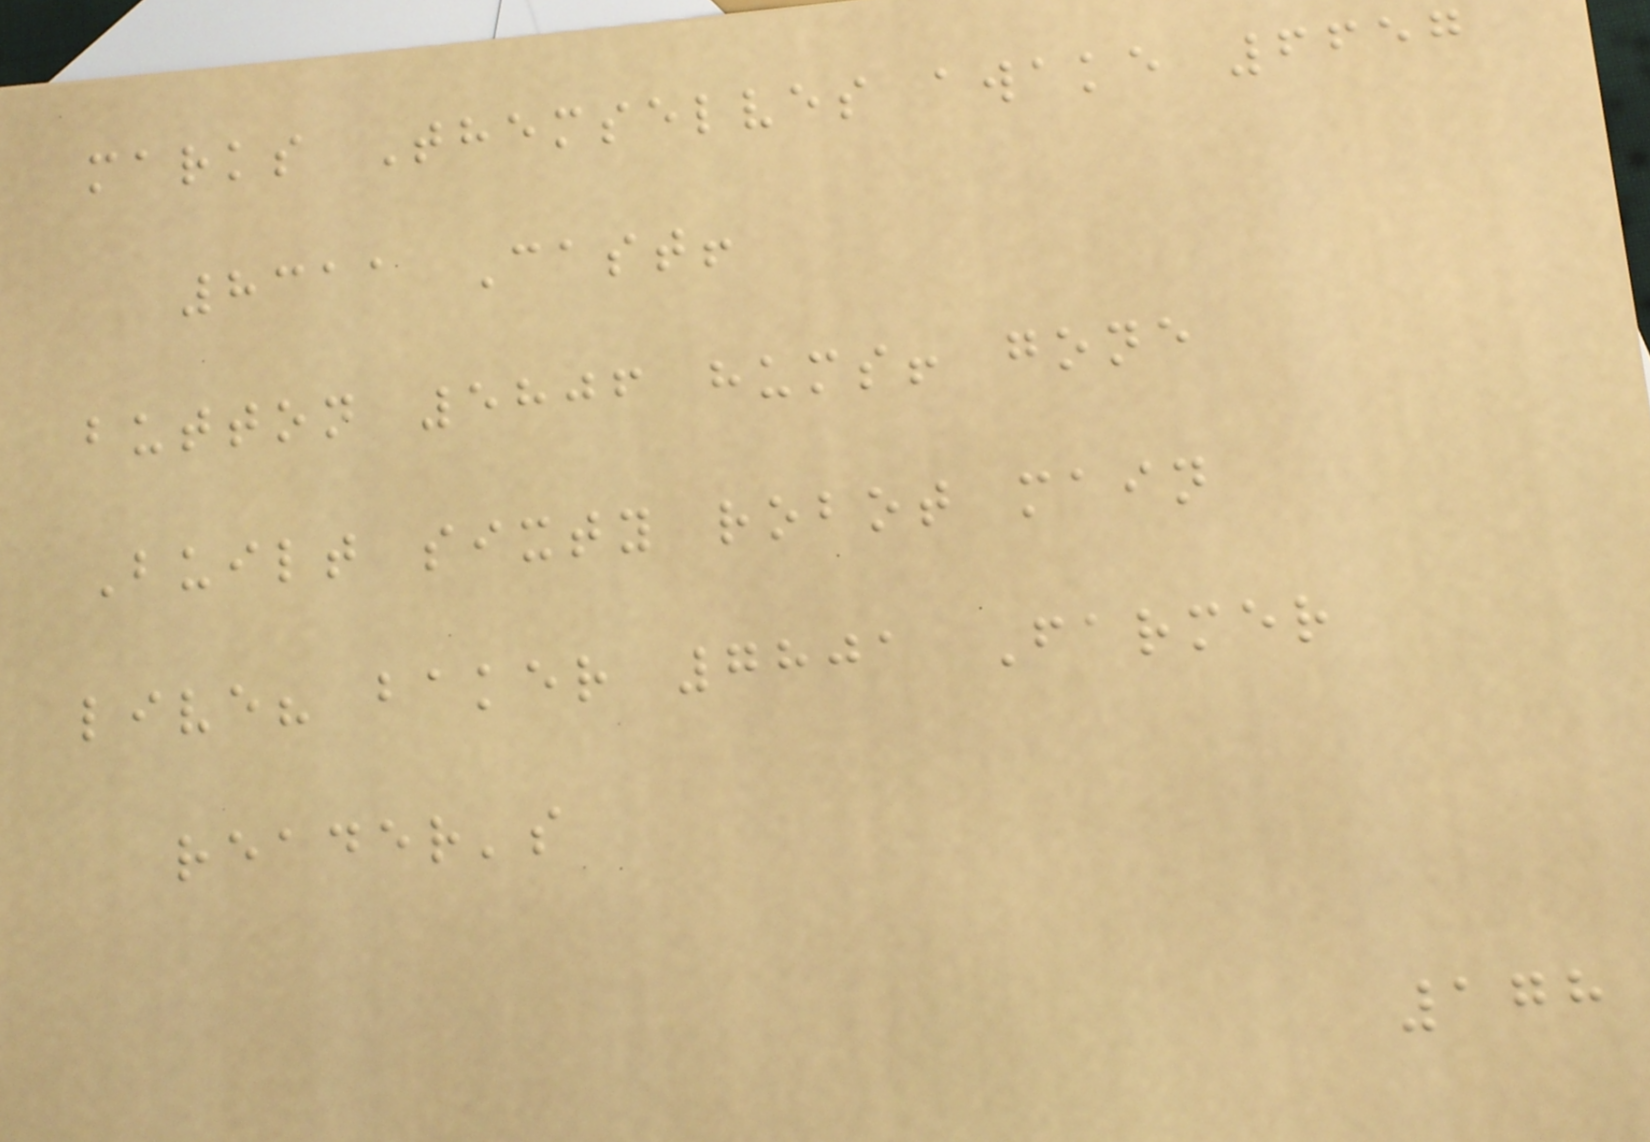marks Themselves awake 6657
8311 Cast!
button 5806 hums! gone
Built sixty robot main
live? baker 7801 Farmer
reader's
178
